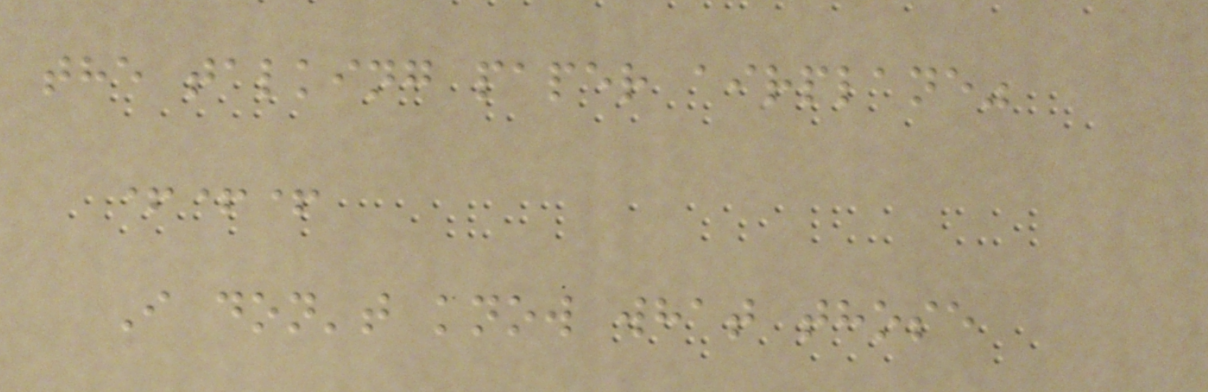the talking paper airplane"
+++
I don't know what those
